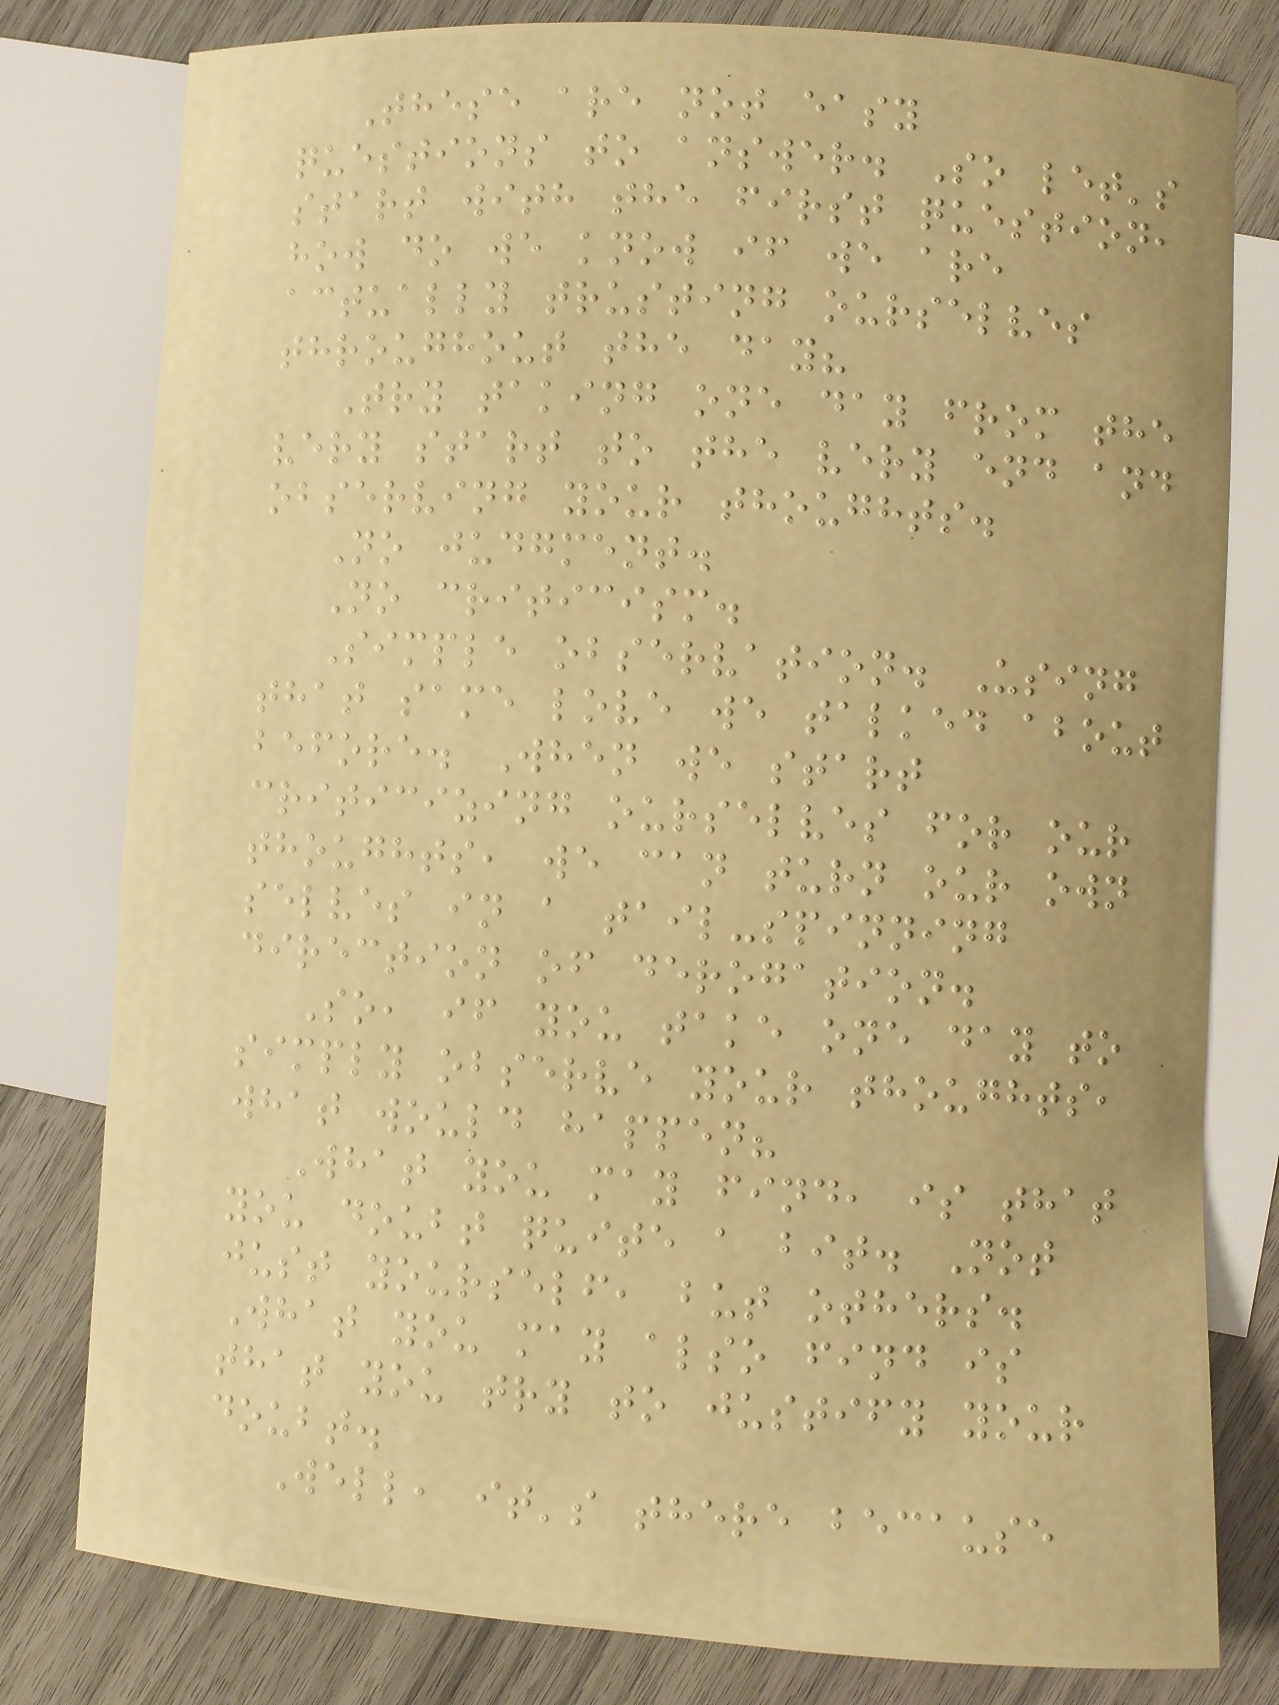These are not easy
questions to answer. So let's
start with the first question,
how do we know if we are
actually trusting ourselves
throughout the day?
Try taking one day from the
very start to the very end and
observing your thoughts.
No judgment.
No criticism.
Simple observation. Using
that same love we talked about
before. When we start
criticizing ourselves for our
thoughts, we can turn our own
selves in a tail-spinning
direction of derogation.
So, if you take one day to
simply observe your thoughts,
what would happen?
What you may find, is that
you doubt quite a bit. Not
just yourself, but others.
What you may also find is
that you try to justify your
doubt.
Well, it's there because
